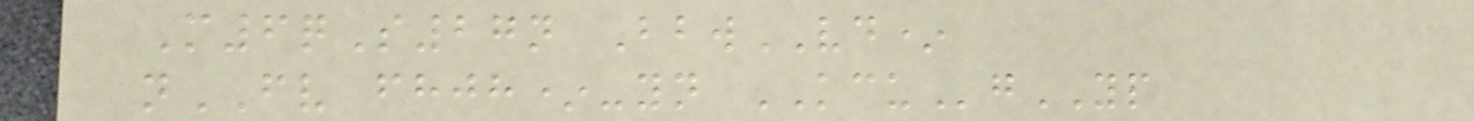M6qS27n BbwVD*
nFV fhjh*-yn KCUgYP
